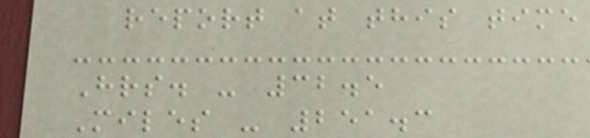report at this time
Hrs. - 32.5
Miles - 251.3
